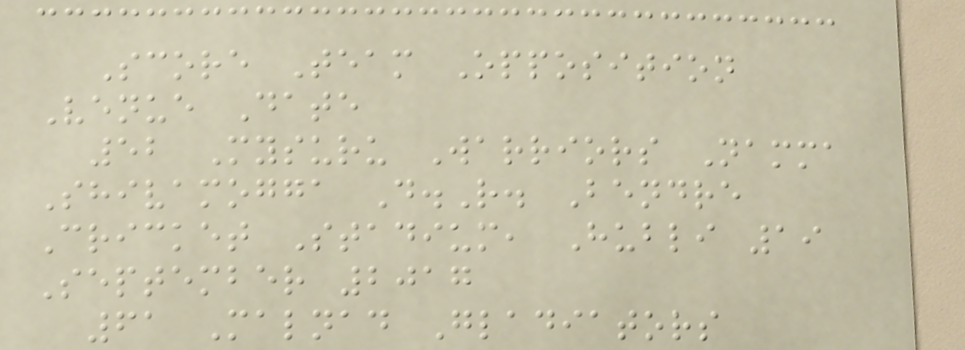Score Team Opposition
Venue Date
52 Mysuru Warriors Namma
Shivamogga D.R. Bendre
Cricket Stadium, Hubli 19
September 2017
61 Malnad Gladiators
